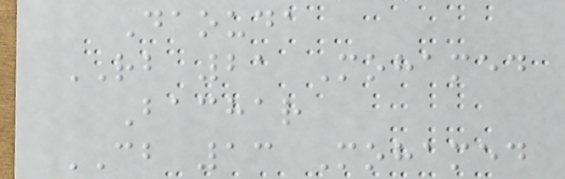Daouda
RB 21 Mohamed
Bachar
CB 13 Mohamed
